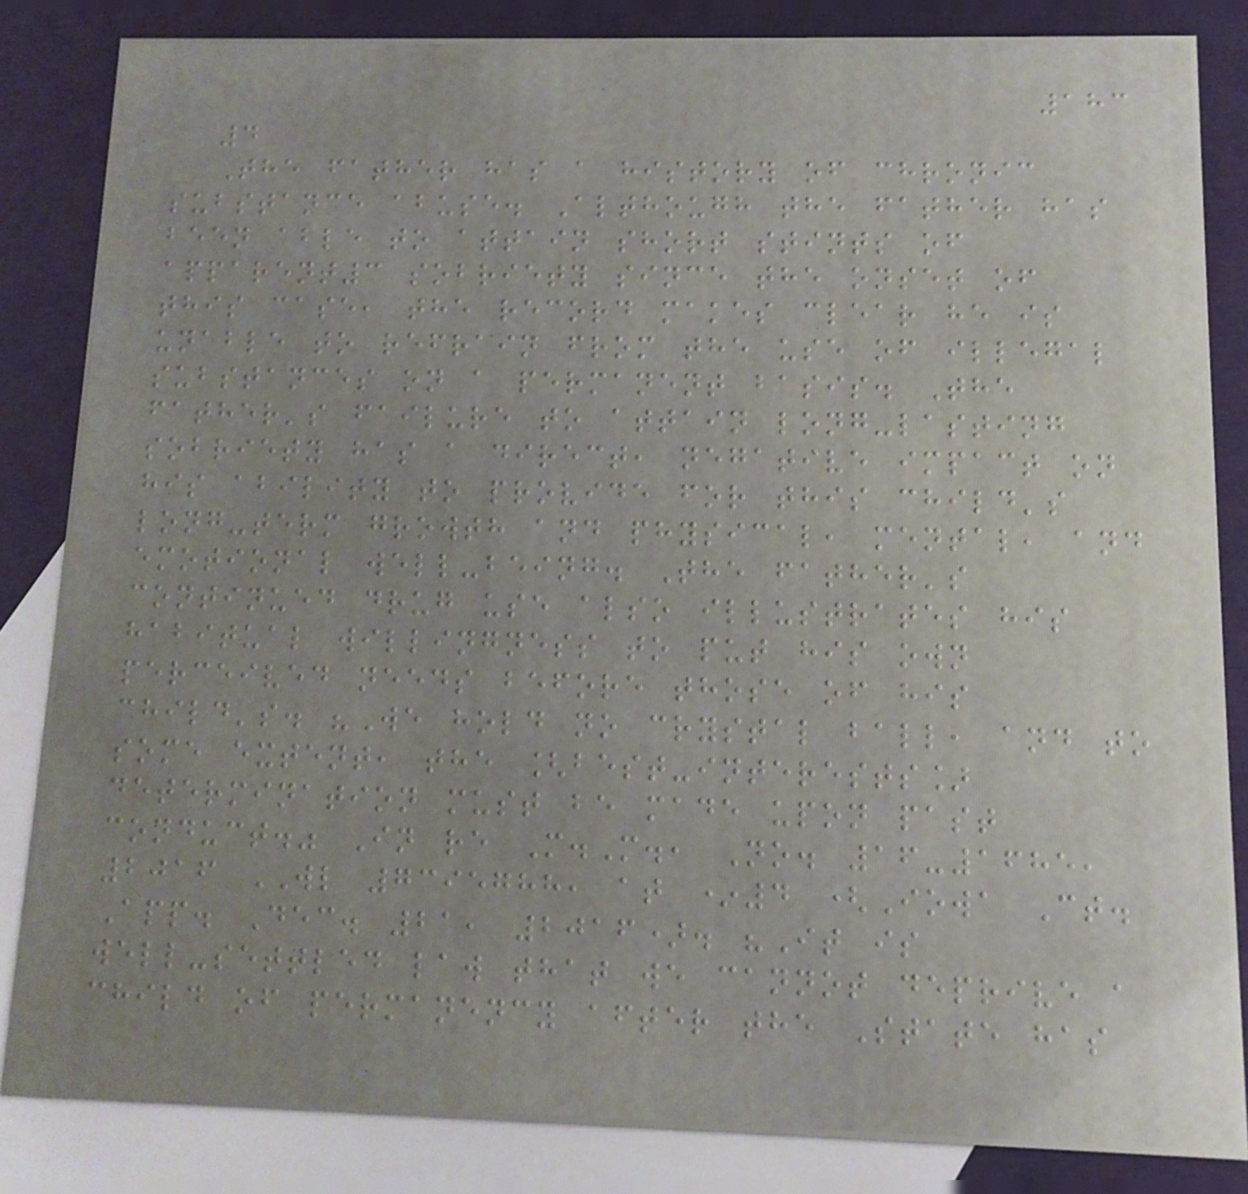183
4
The father has a history of chronic
substance abuse. Although the father has
been able to attain short stints of
apparent3 sobriety since the onset of
this case, the record makes clear he is
unable to refrain from the use of illegal
substances on a permanent basis. The
father's failure to attain long-lasting
sobriety has a direct, negative impact on
his ability to provide for this child's
long-term growth and physical, mental, and
emotional well-being. The father's
continued drug use also illustrates his
habitual willingness to put his own
perceived needs before those of his
child's. "We hold no crystal ball, and to
some extent, the [best-interests]
determination must be made upon past
conduct." In re M.M., No. 16-1685,
2016 WL 7395788, at *4 (Iowa Ct.
App. Dec. 21, 2016). "It is
well-settled law that we cannot deprive a
child of permanency after the State has
